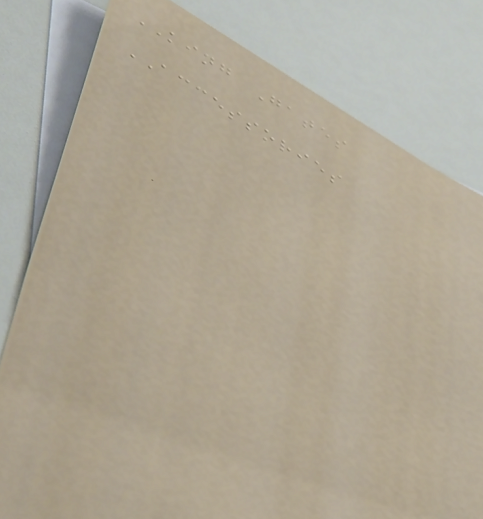KING Gates
ACCESSORIES
